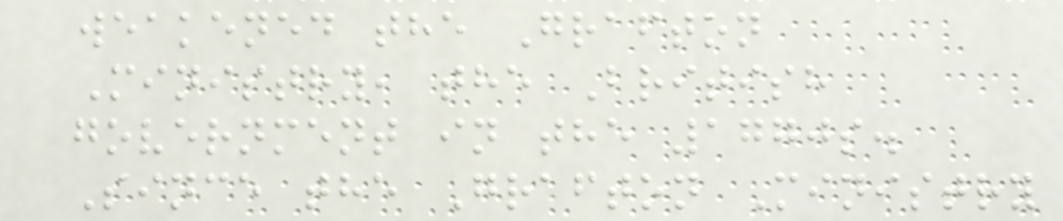weakened the Grafton
Ministry, the British
government in the 1770s.
Since the Grafton Ministry
